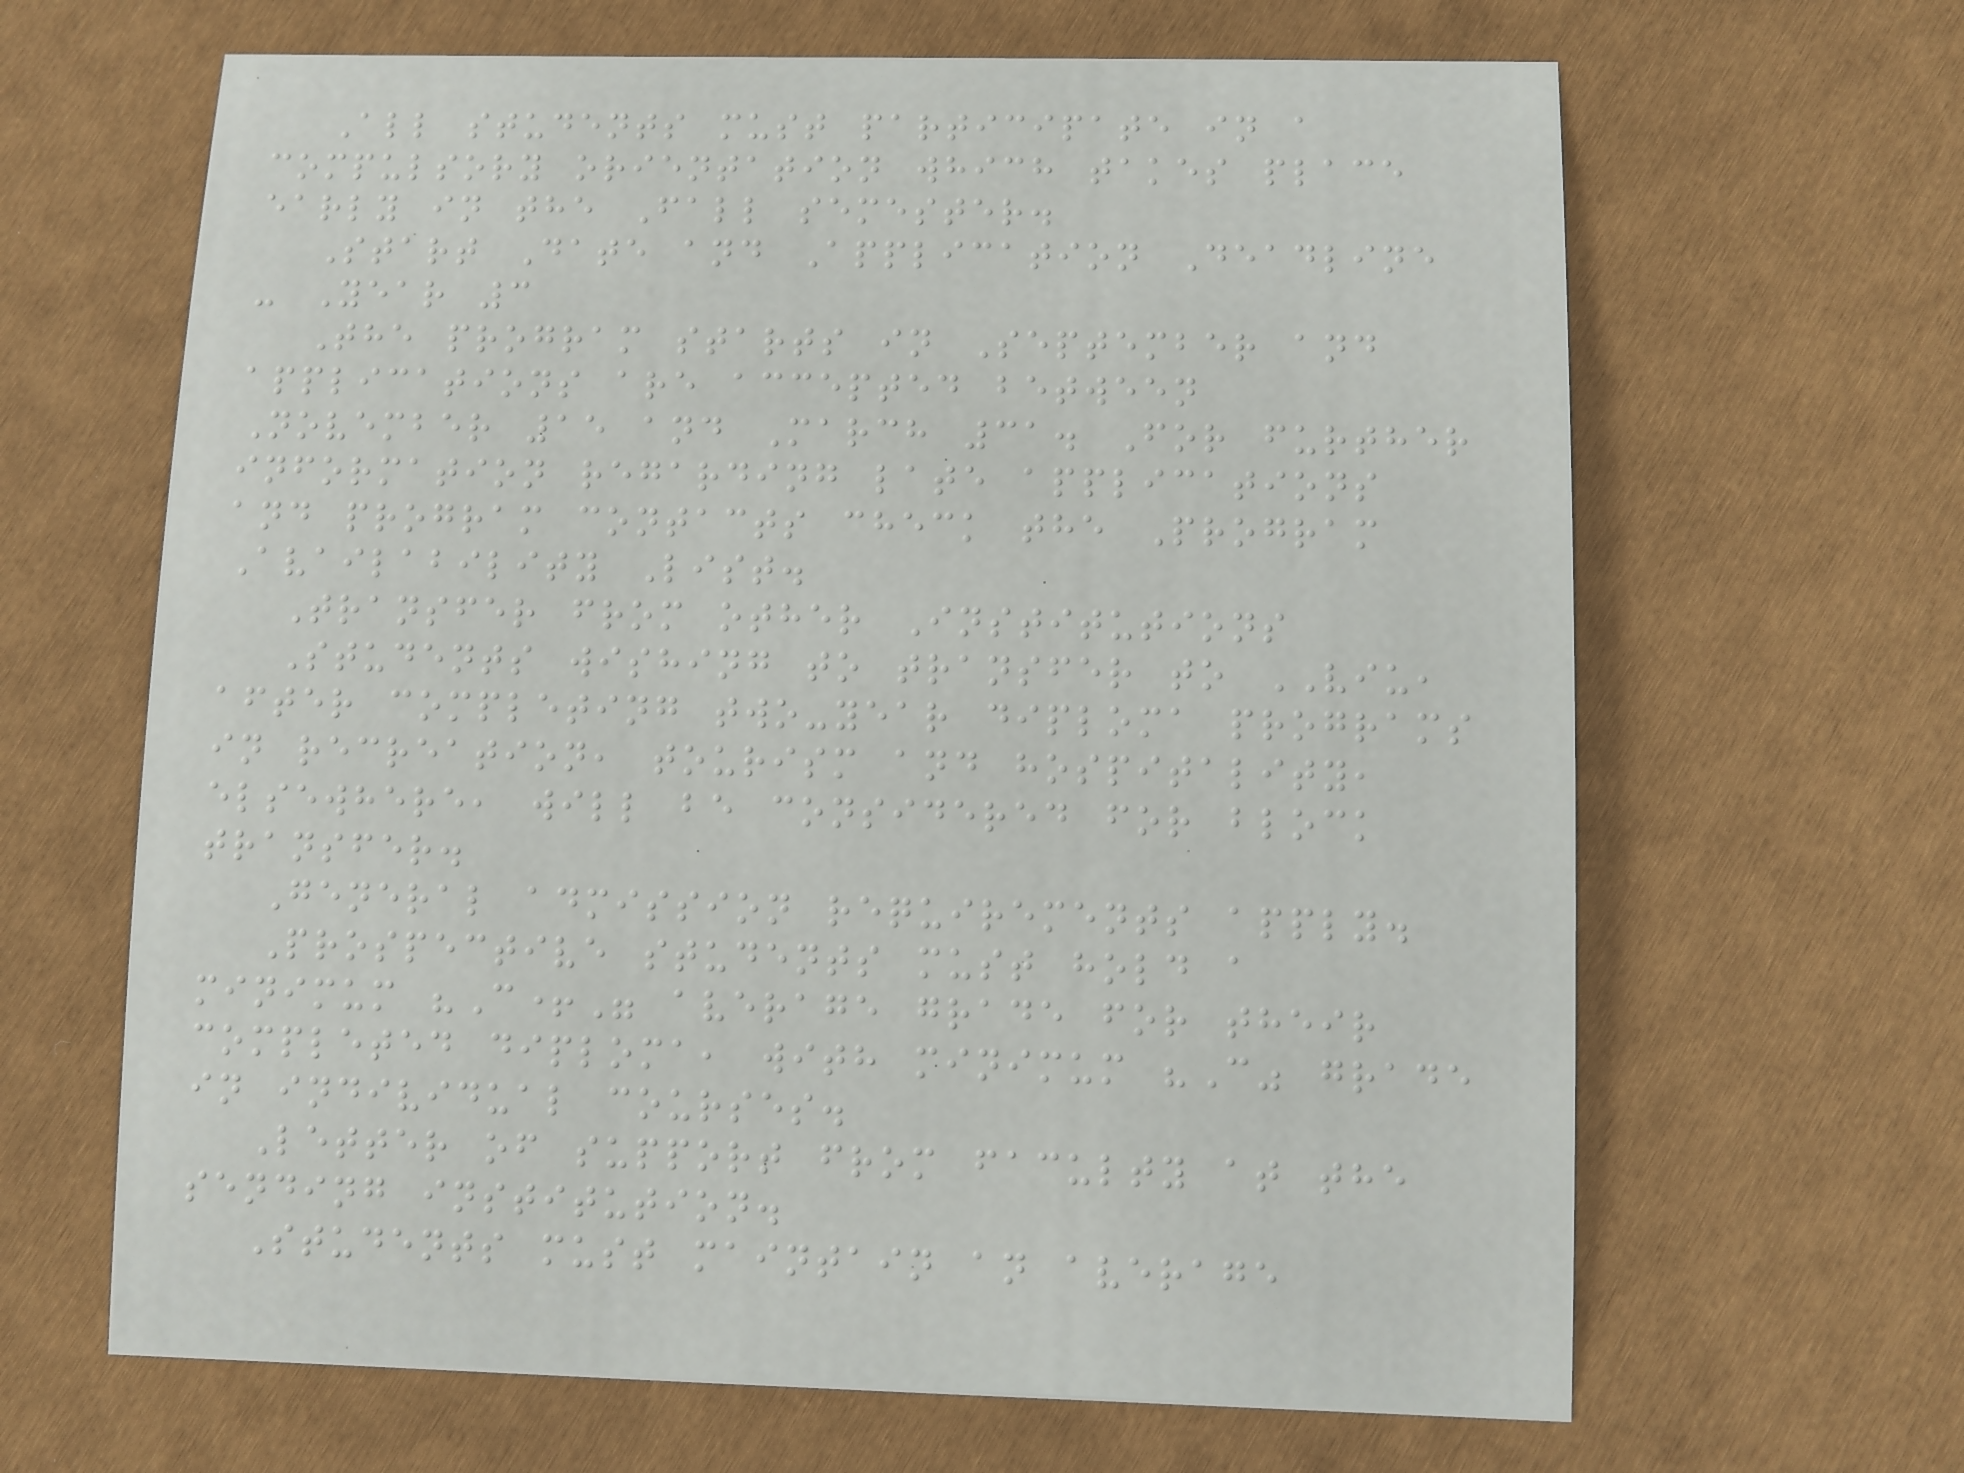All students must participate in a
compulsory orientation which takes place
early in the Fall semester.
Start Date and Application Deadline
- Year 3
The program starts in September and
applications are accepted between
November 15 and March 31. For further
information regarding late applications
and program contacts check the Program
Availability List.
Transfer from other Institutions
Students wishing to transfer to VIU,
after completing two-year diploma programs
in recreation, tourism and hospitality,
elsewhere, will be considered for block
transfer.
General admission requirements apply.
Prospective students must hold a
minimum "C+" average grade for their
completed diploma, with minimum "C" grade
in individual courses.
Letter of support from faculty at the
sending institution.
Students must maintain an average
